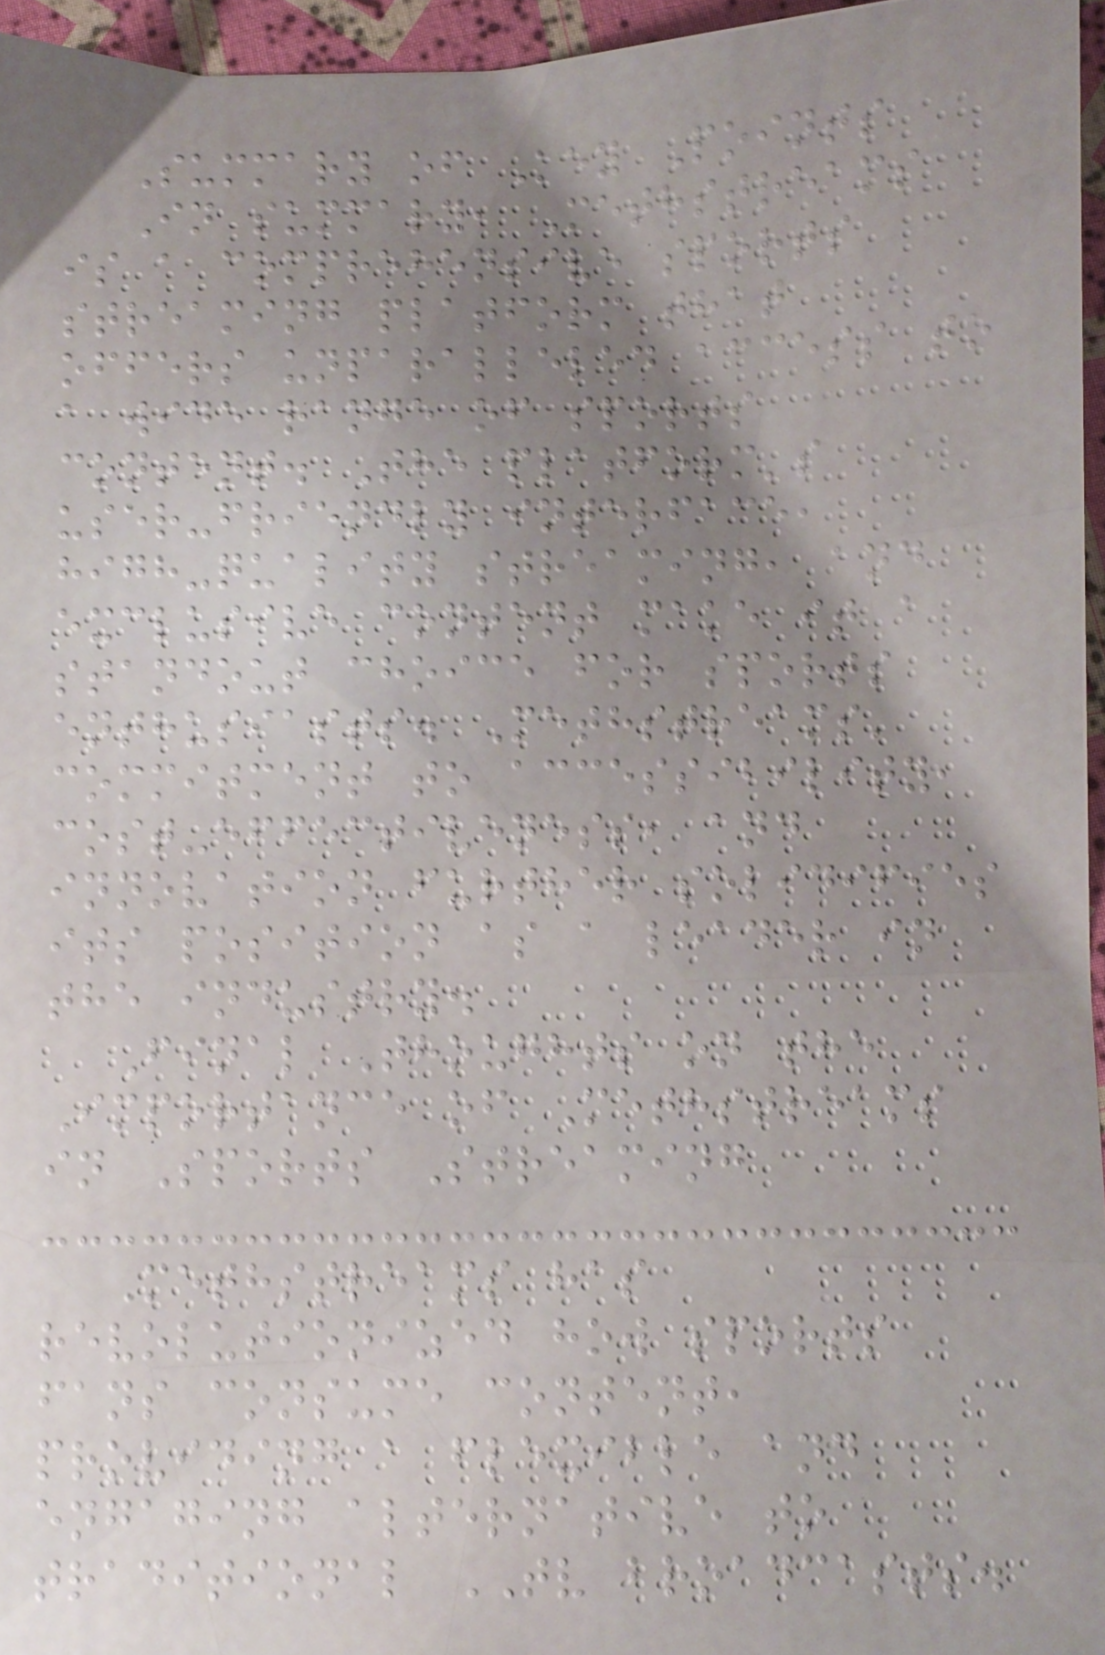Summary of Key Points
In summary, Methstreams
is a comprehensive sports
streaming platform that
offers unparalleled access to
a wide range of sports
content. The platform's
user-friendly interface,
high-quality streaming, and
exclusive content make it a
standout choice for sports
enthusiasts. Methstreams'
commitment to accessibility,
cost-effectiveness, and
innovation further solidifies
its position as a leader in
the industry.
Final Thoughts on the
Importance of Methstreams
in Sports Streaming
Methstreams has
revolutionized how sports
fans consume content,
providing a flexible and
engaging alternative to
traditional TV broadcasts.
